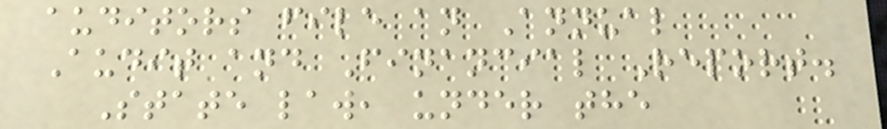auditors file an Annual
Audit and Financial Report.
State law, under the
